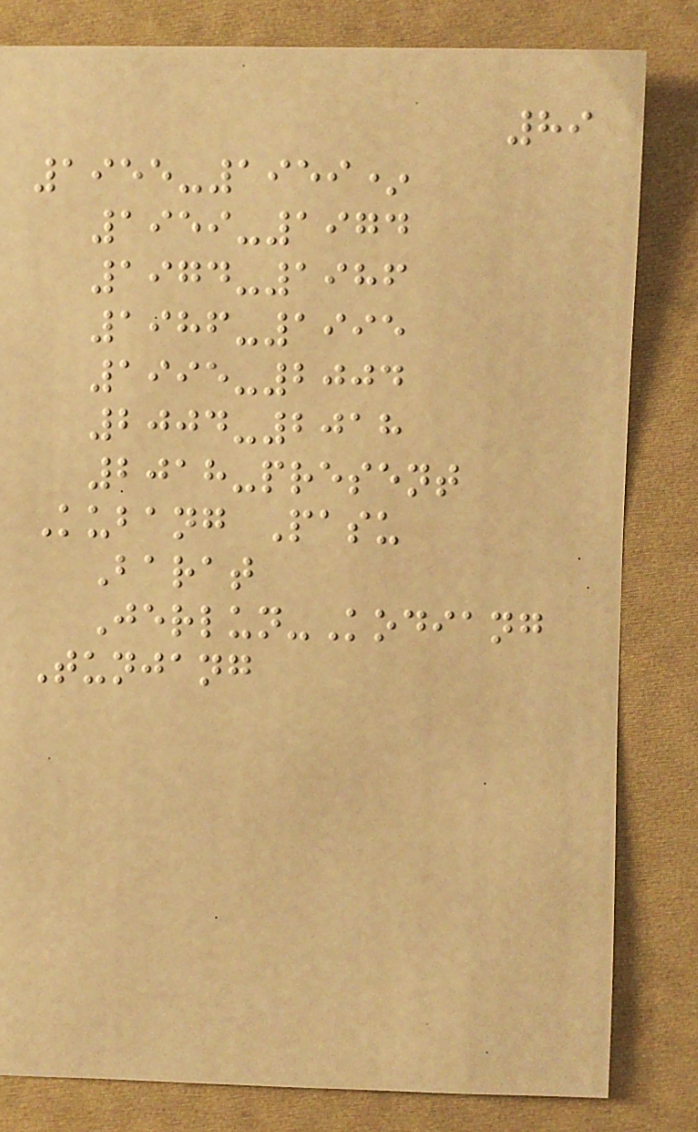89
1955-1959*
1959-1974
1974-1986
1986-1995
1995-2004
2004-2018
2018-present
Kubang Pasu
Barat
Jerlun-Kodiang
Tunjang
